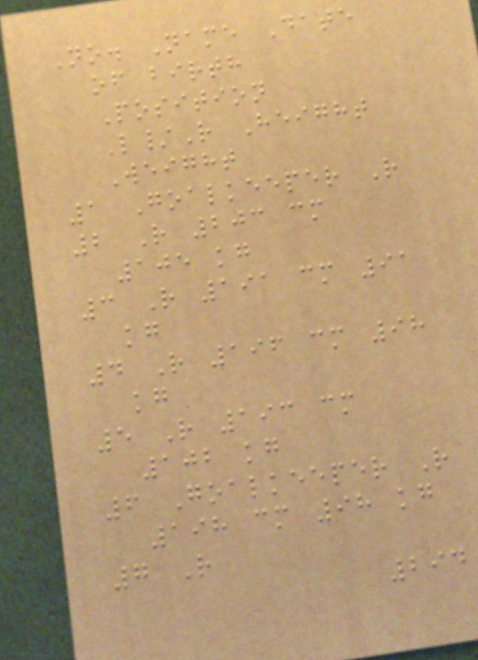No. Name Date
of birth
Position
L/R Height
Weight
1 Goalkeeper R
2 R 203 cm
105 kg
3 R 191 cm 91
kg
4 R 196 cm 98
kg
5 R 193 cm
102 kg
6 Goalkeeper R
198 cm 98 kg
7 R
294
